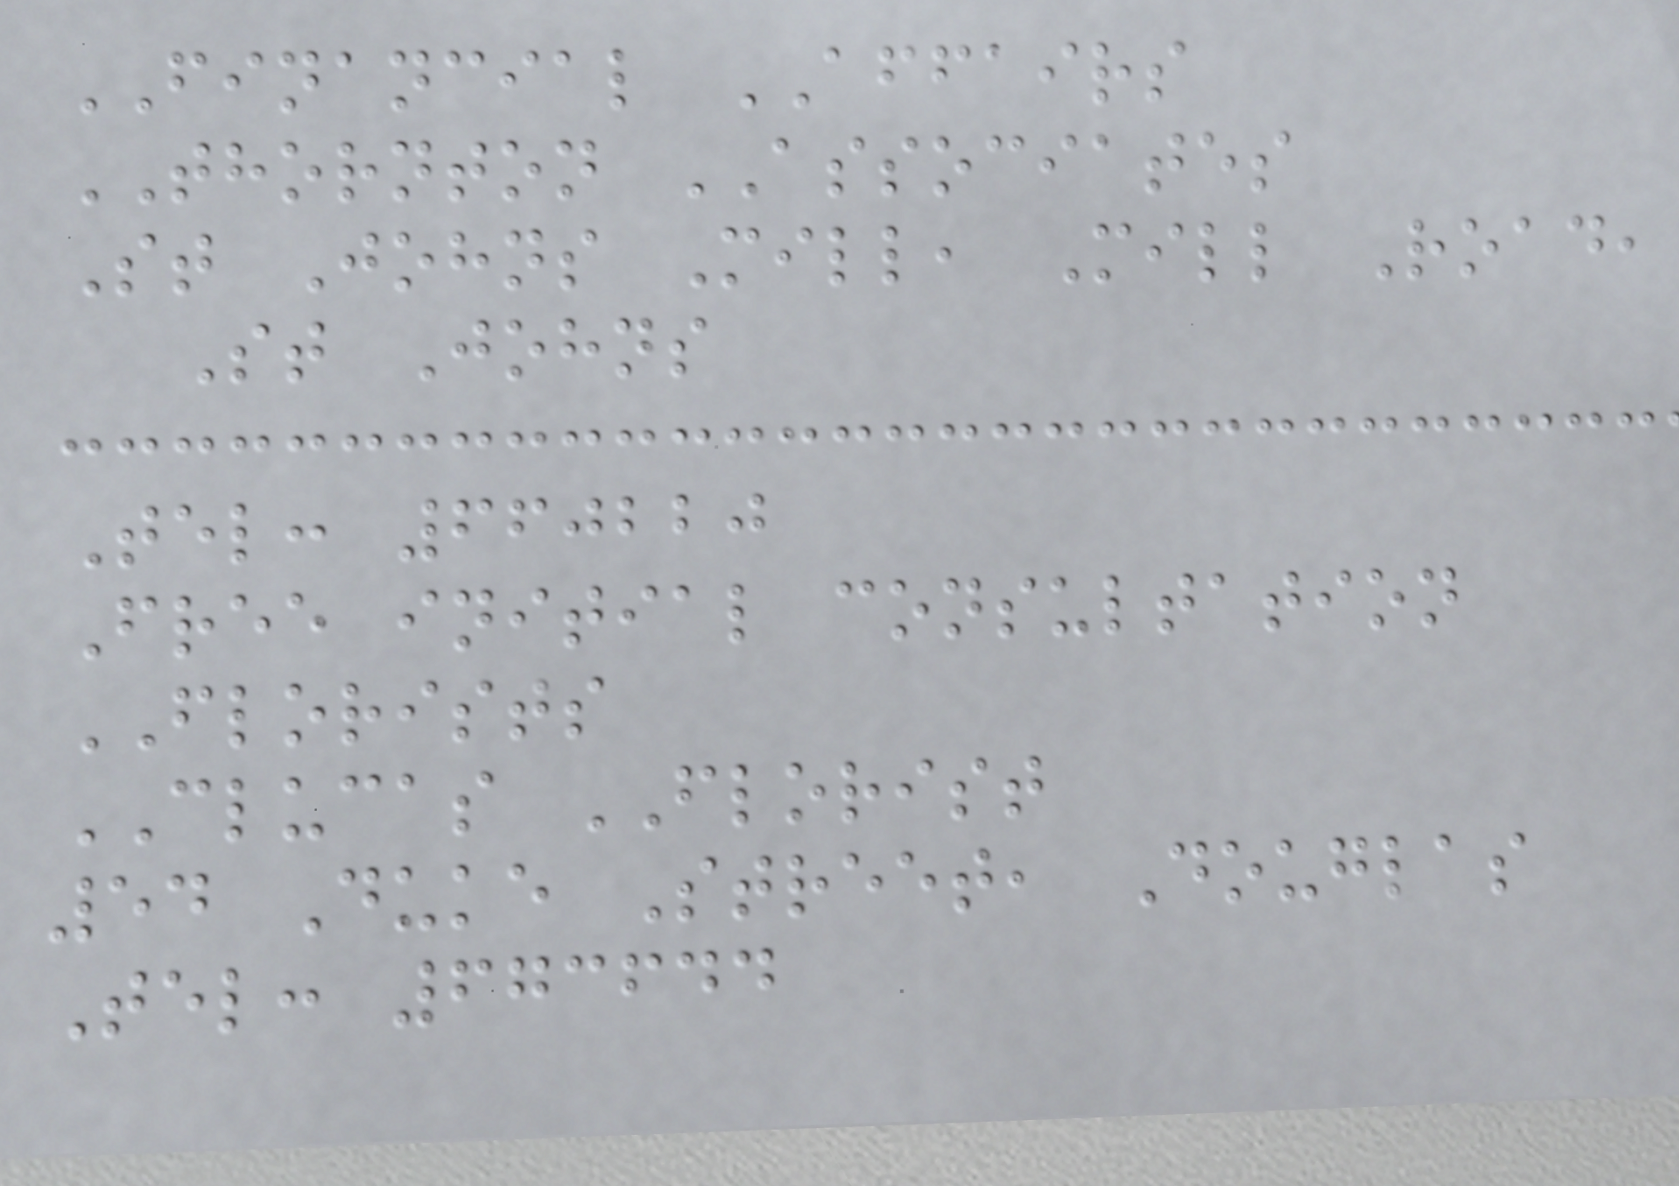FINANCIAL AFFAIRS
THORNTON ASSOCIATES
St Johns Mill, Mill Road,
St Johns
Tel: 660220
Free initial consultation
FLORISTS
CLUCAS FLORIST
54 Duke Street, Douglas
Tel: 673644
